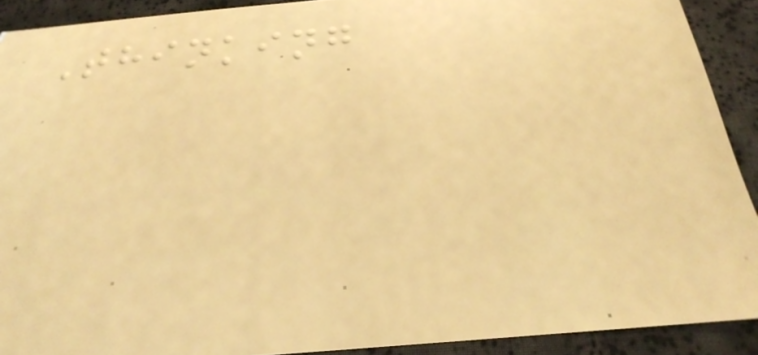Thinking
